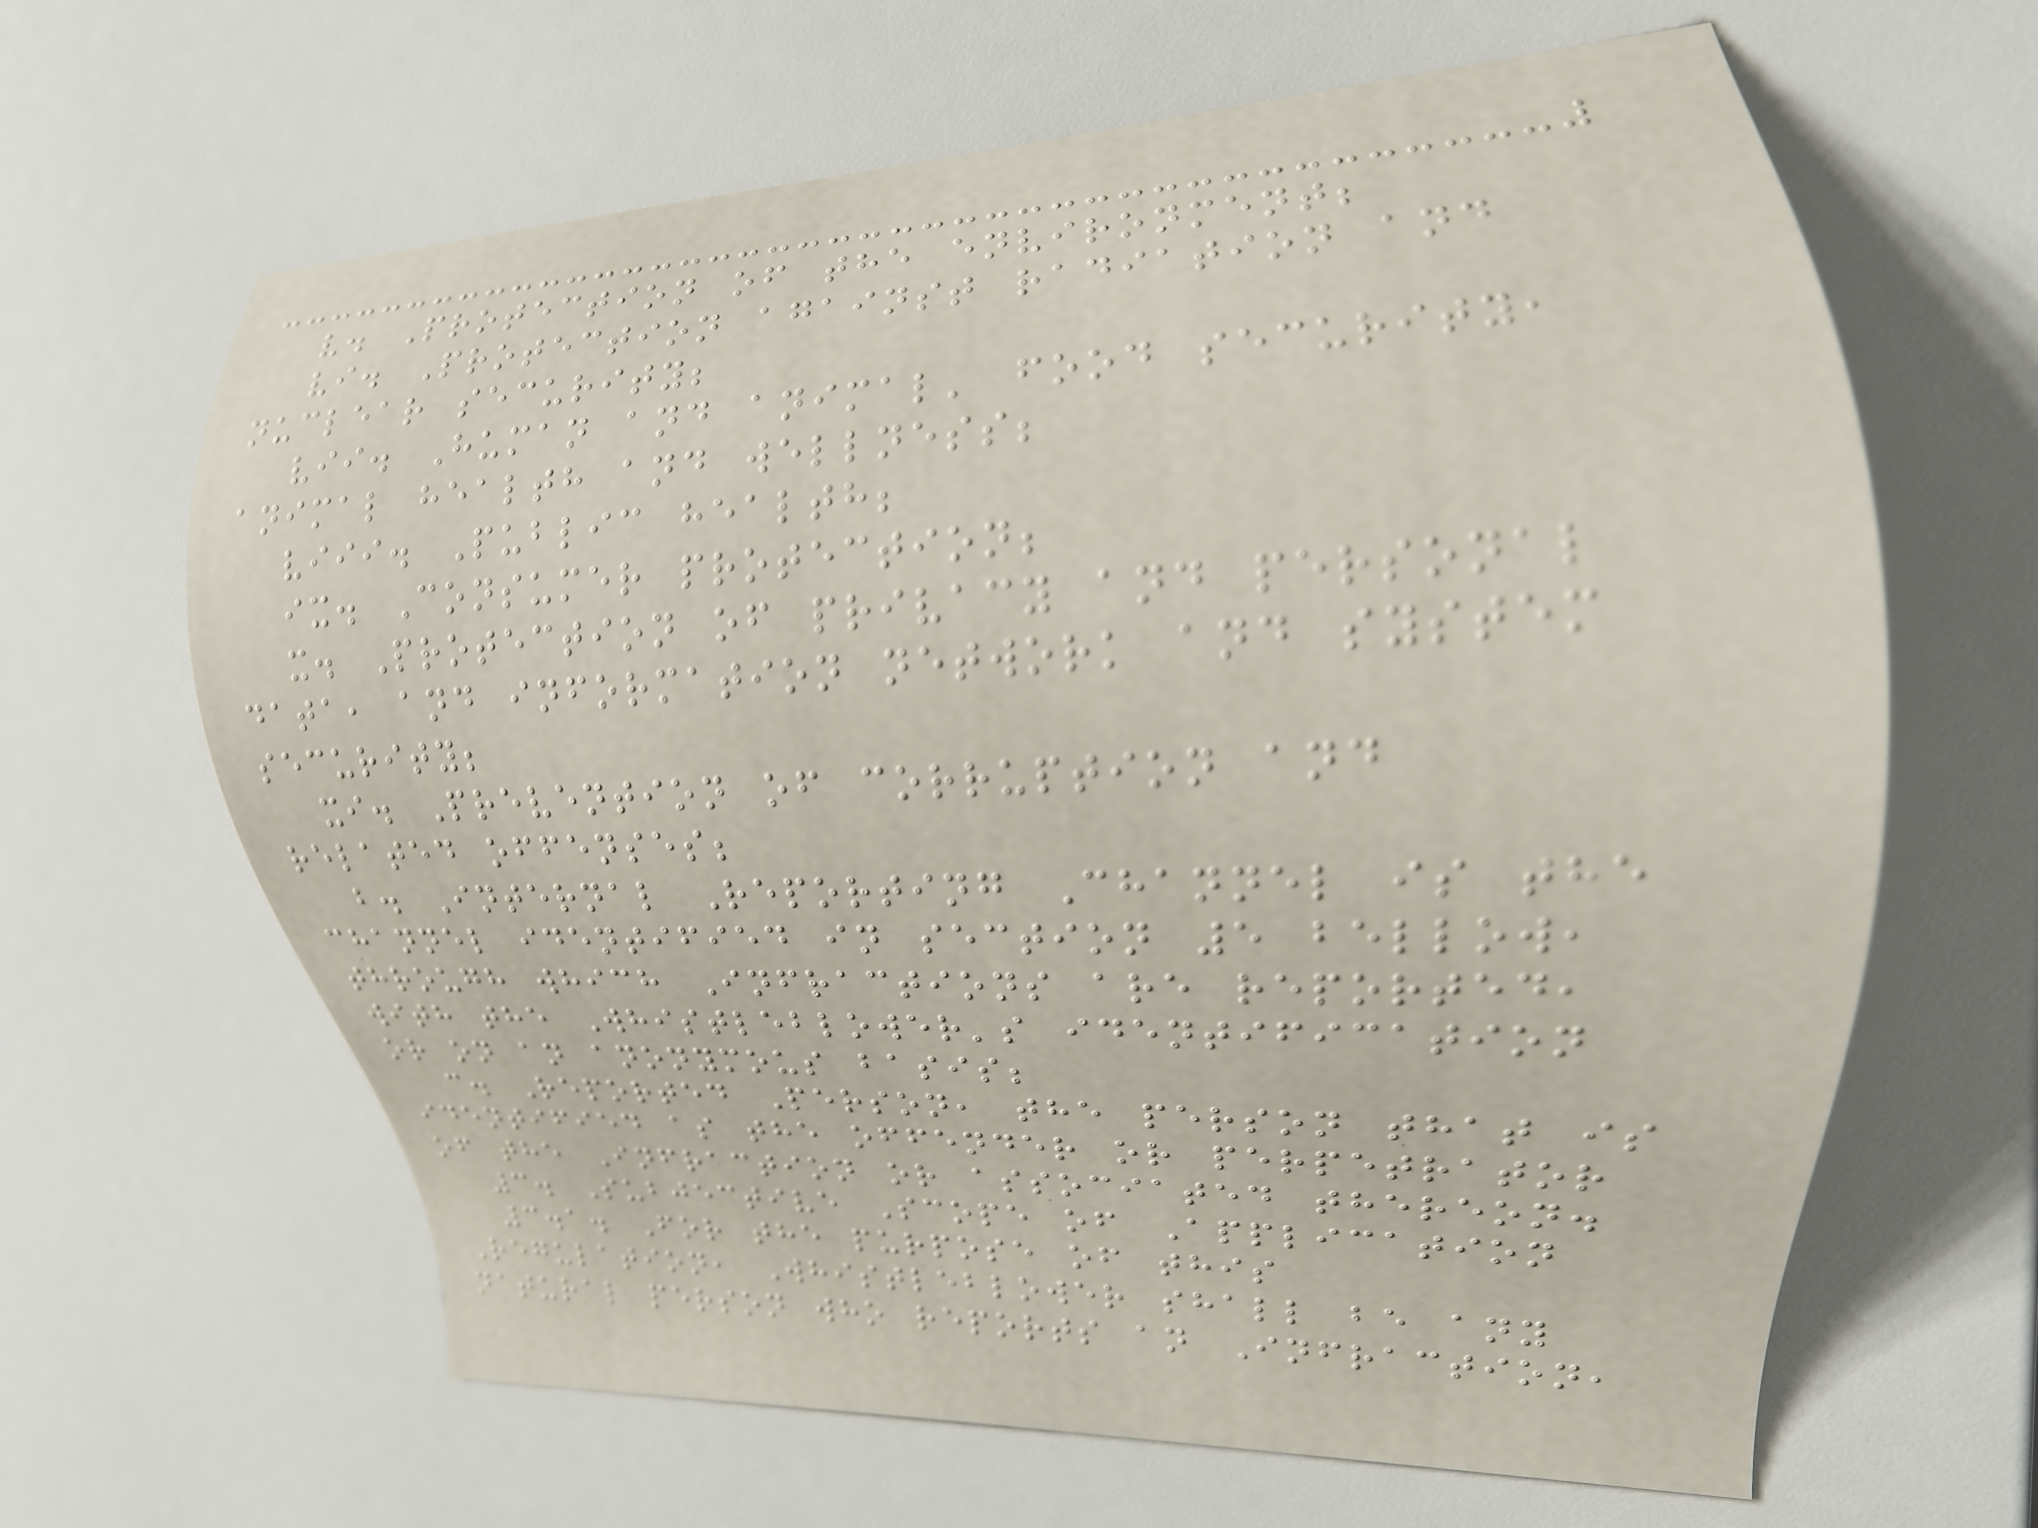v. Protection of the environment;
vi. Protection against radiation and
nuclear security;
vii. Human and animal' food security,
animal health and wellness;
viii. Public health;
ix. Consumer protection;
x. Protection of privacy and personal
data, and information network and system
security;
xi. Prevention of corruption and
related offenses;
b. Internal Reporting Channel is the
channel identified in section 5 bellow,
through which Infractions are reported,
with the Whistleblower's identification
or on an anonymous basis;
c. Reported Person, the person that is
identified as the offender or perpetrator
of the Infraction or associated thereon.
3. Subjective Scope of Application
3.1. For the purpose of this
Regulation, Whistleblower shall be any
natural person who reports an Infraction,
